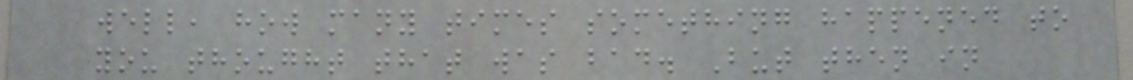well, how many times something happened to
you thought that was bad. But then in
